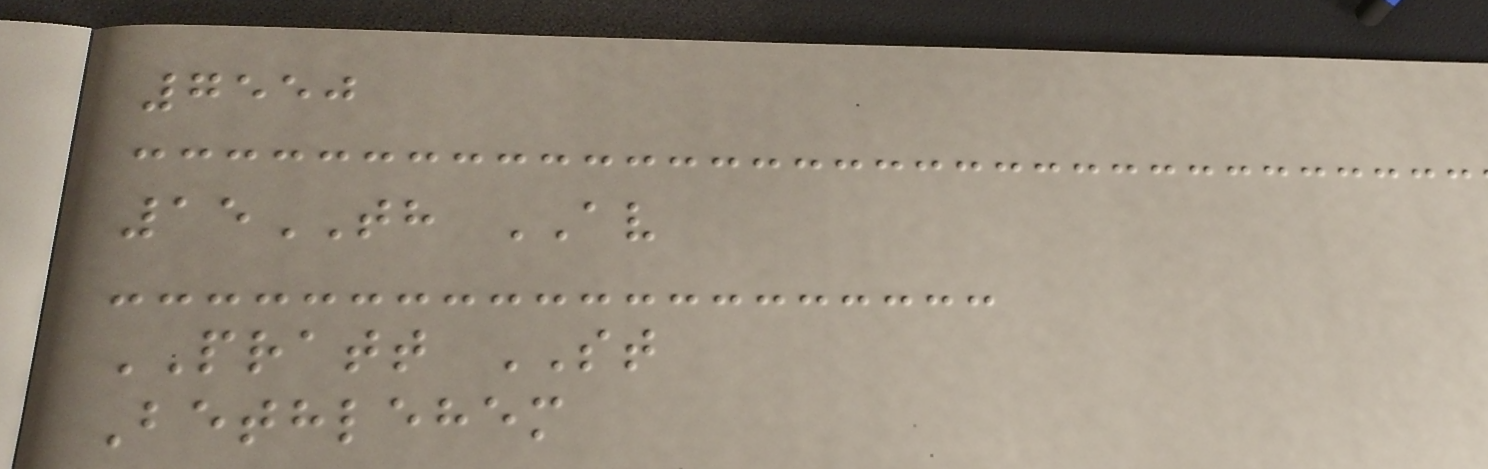7550
15TH AV
PRATT ST
Bethlehem
